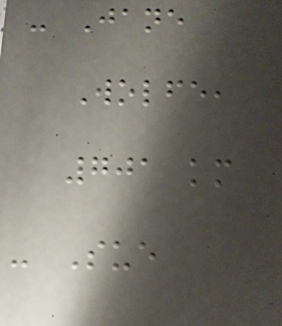- Jane
Wolfe,
701 km
- Sue
